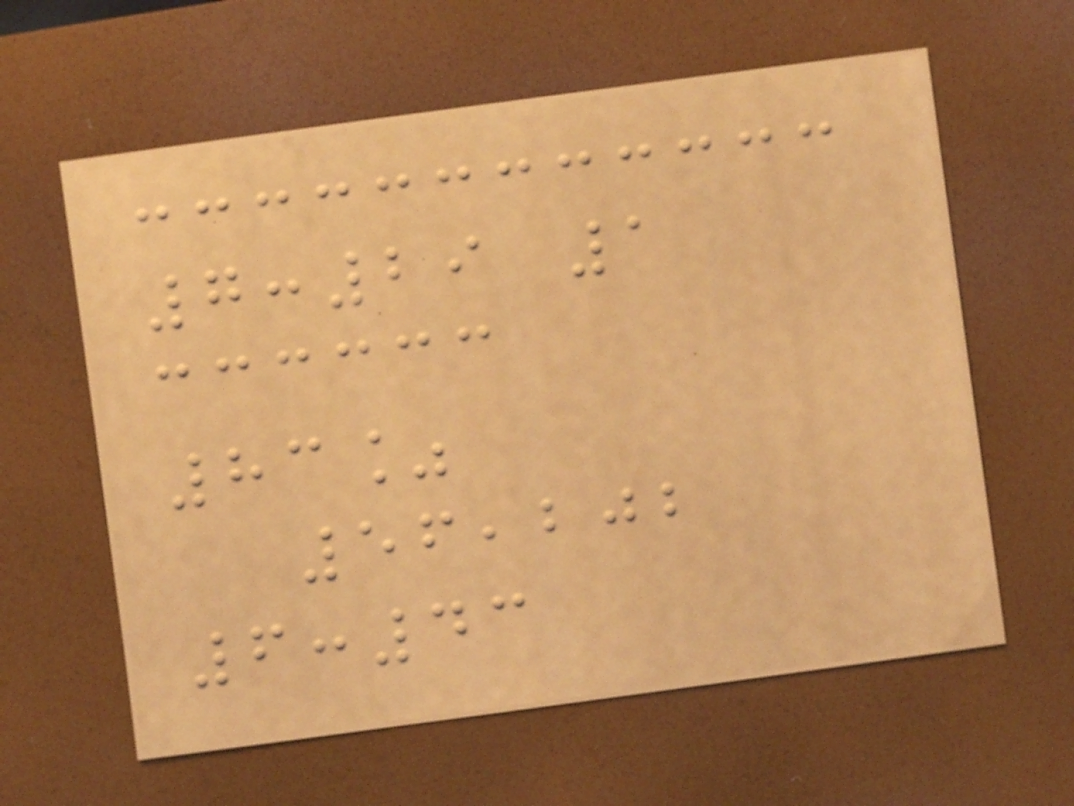7:29 1
83%
56,202
6:43
